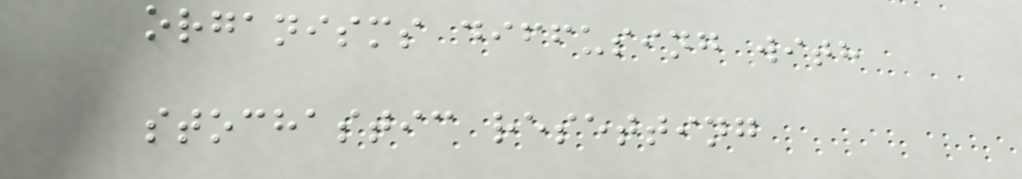organisms diffusing with
stochastic resetting
